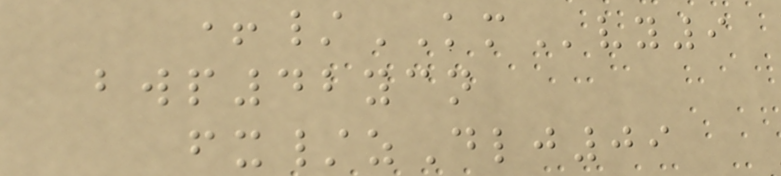+/KMvy9
bwp42ycn
fx/zDlj09
